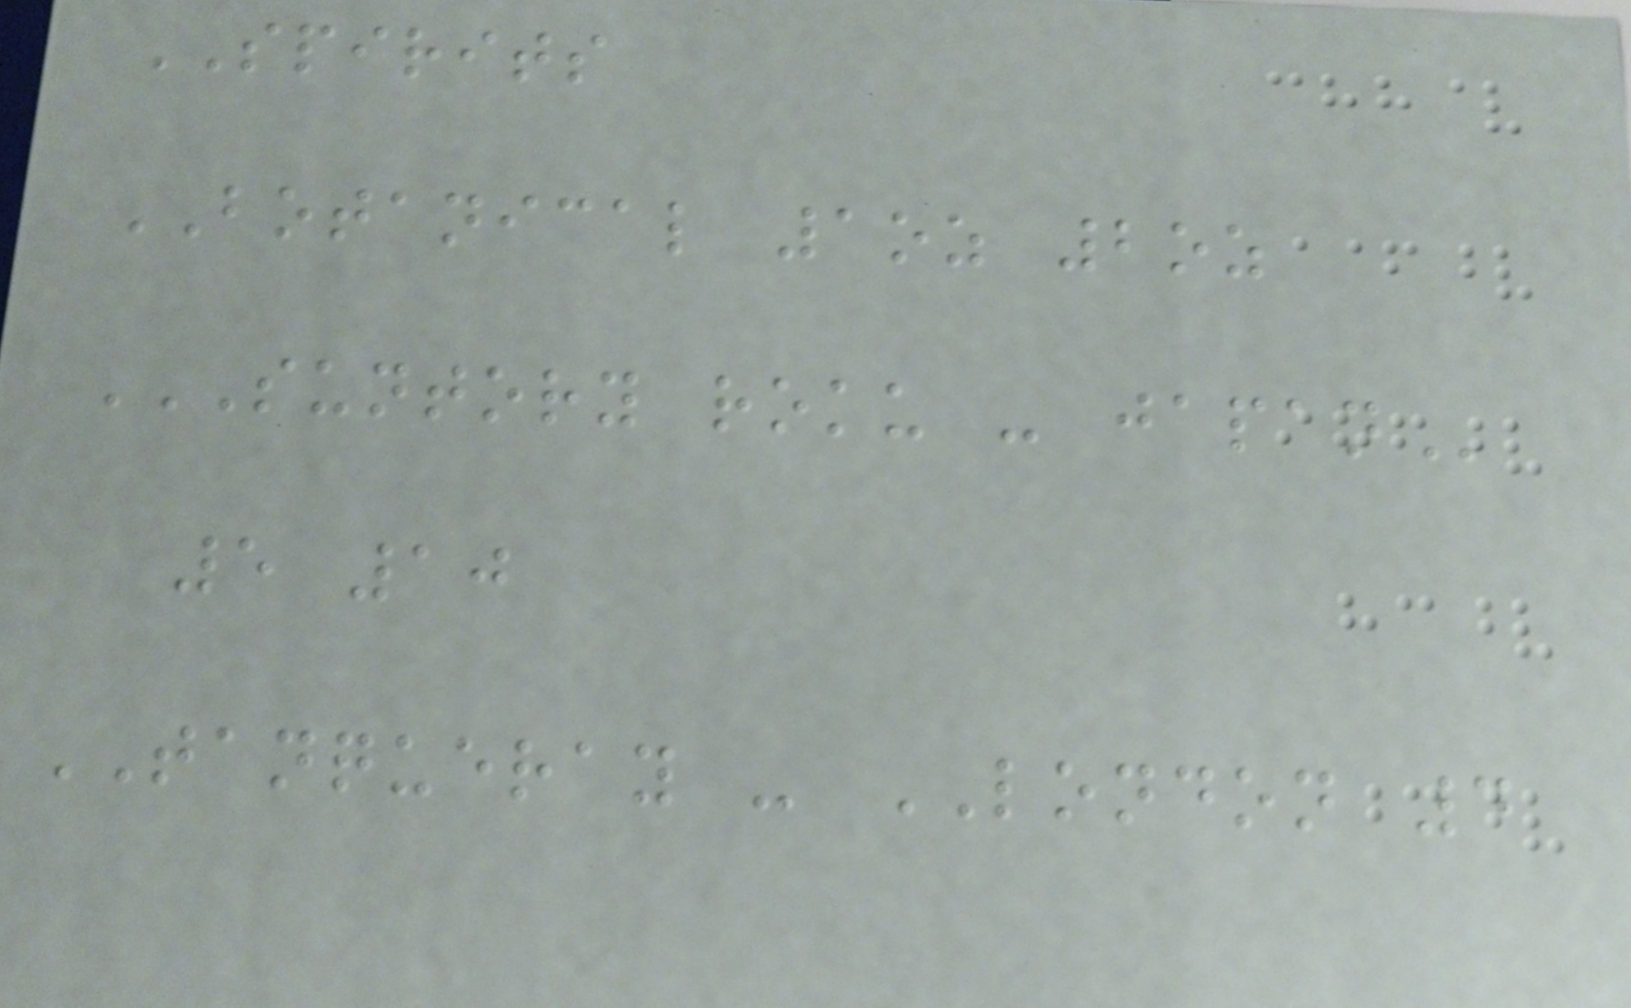SPIRITS
BOTANICAL 1oz 2oz
SUNTORY ROKU - JAPAN
5 10
TANQUERAY - LONDON 4
